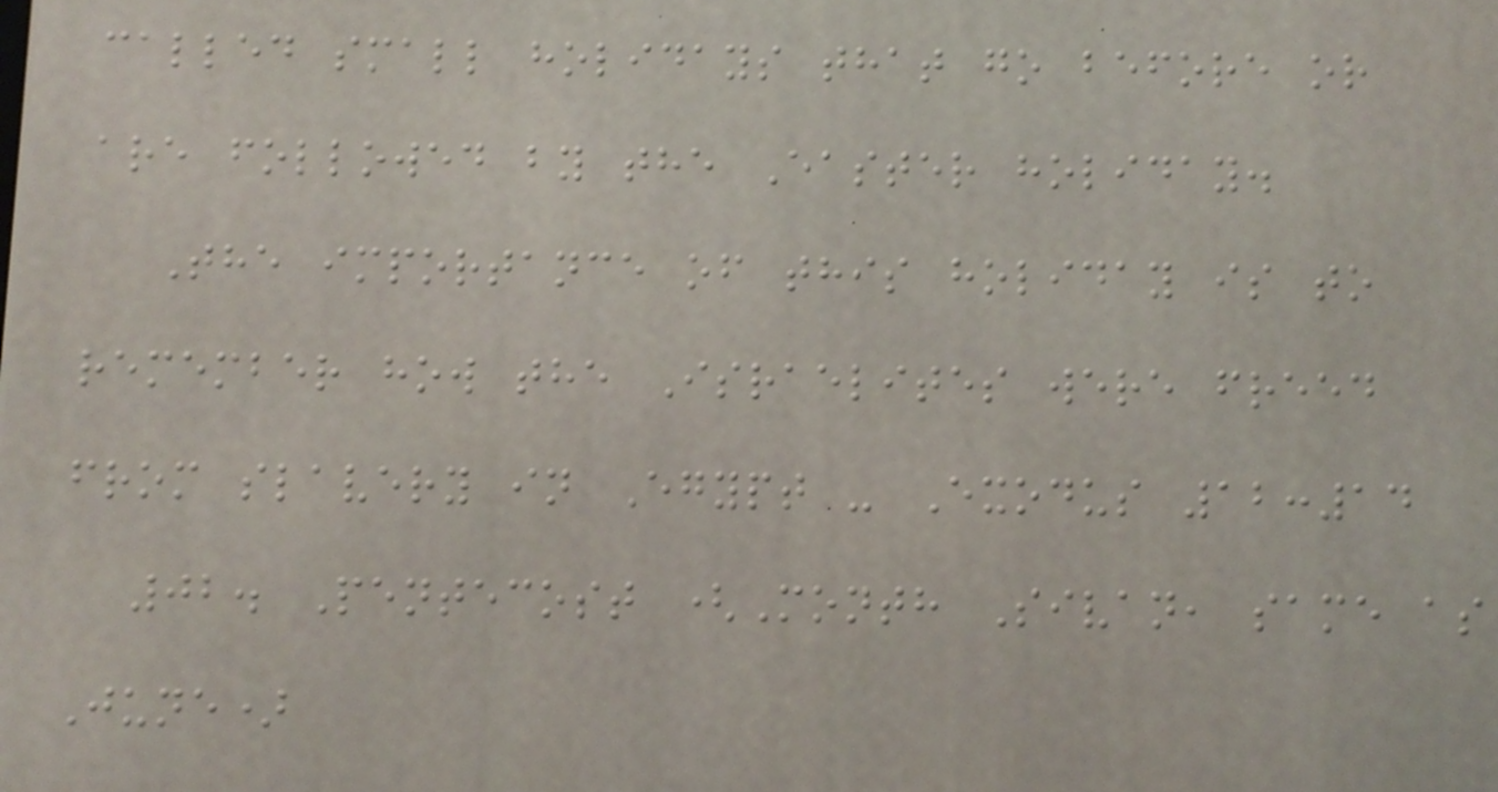called small holidays that go before or
are followed by the Easter holiday.
The importance of this holiday is to
remember how the Israelites were freed
from slavery in Egypt - Exodus 12:14
02. Pentecost (Month Sivan, same as
June)
